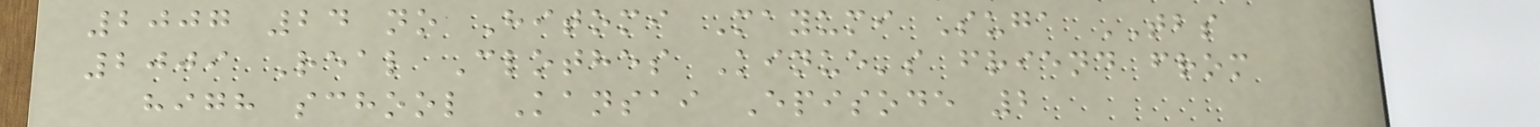2007 24 no Hitomi Mayumi Suga TBS
2009 Real Clothes Kinue's friend from
high school Kansai Episode 2
